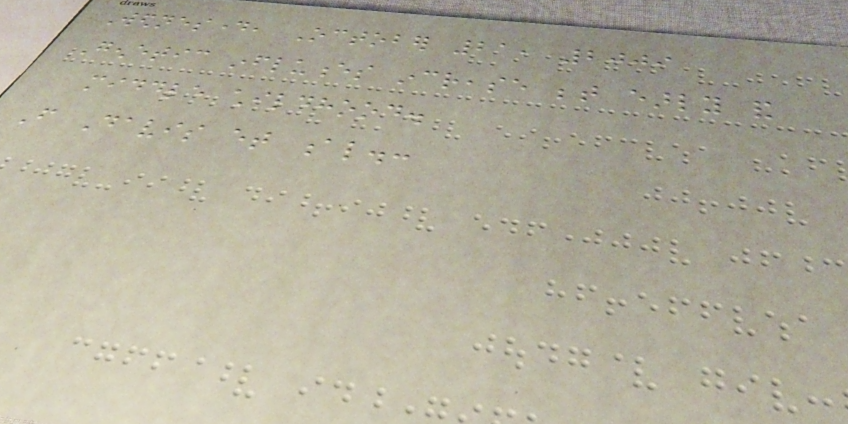Wednesday, October 21, 2009
Genetic influences increase between early and
middle childhood.
From Davis et al.:
